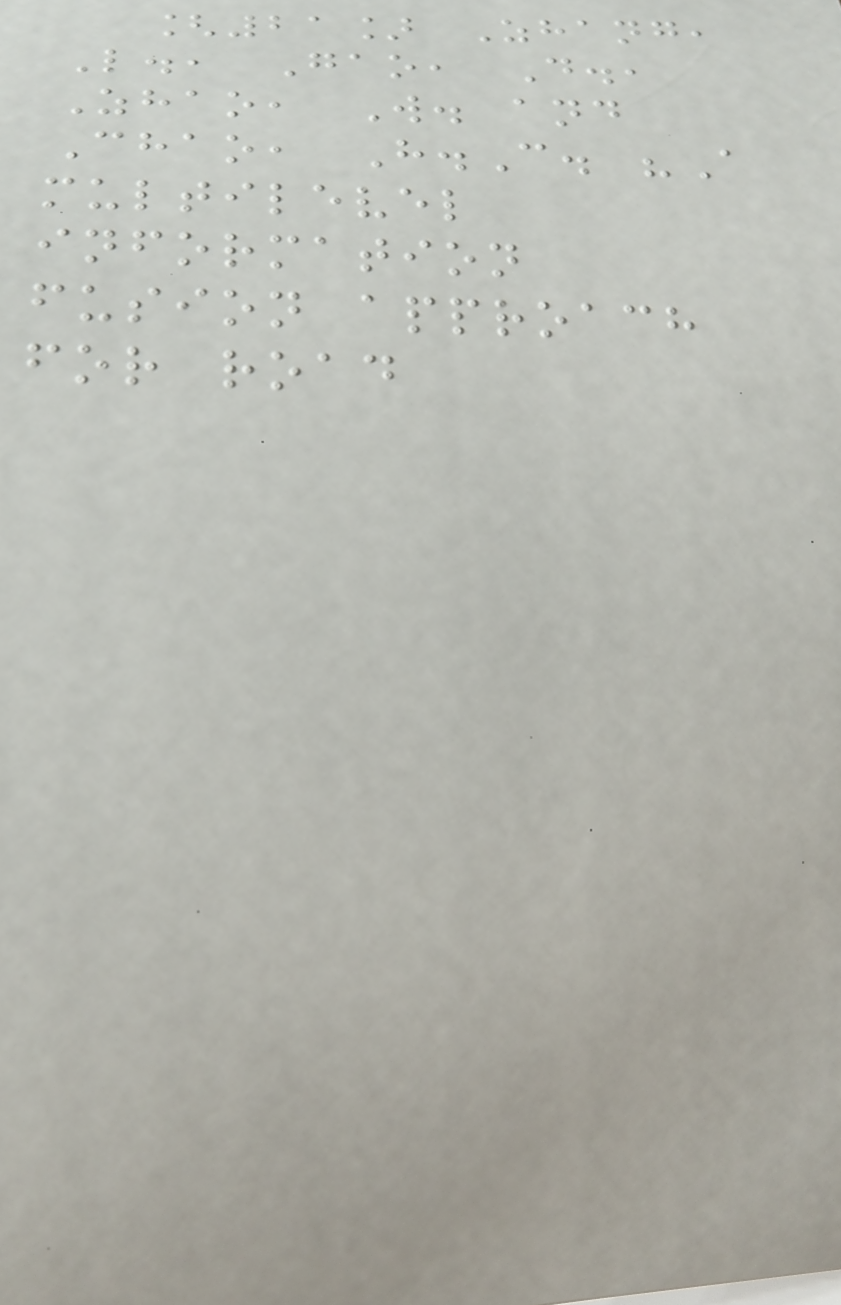[21] Zhang,
L., Gao, D.,
Zhao, W. and
Chao, H.C. "A
multilevel
information
fusion approach
for road
